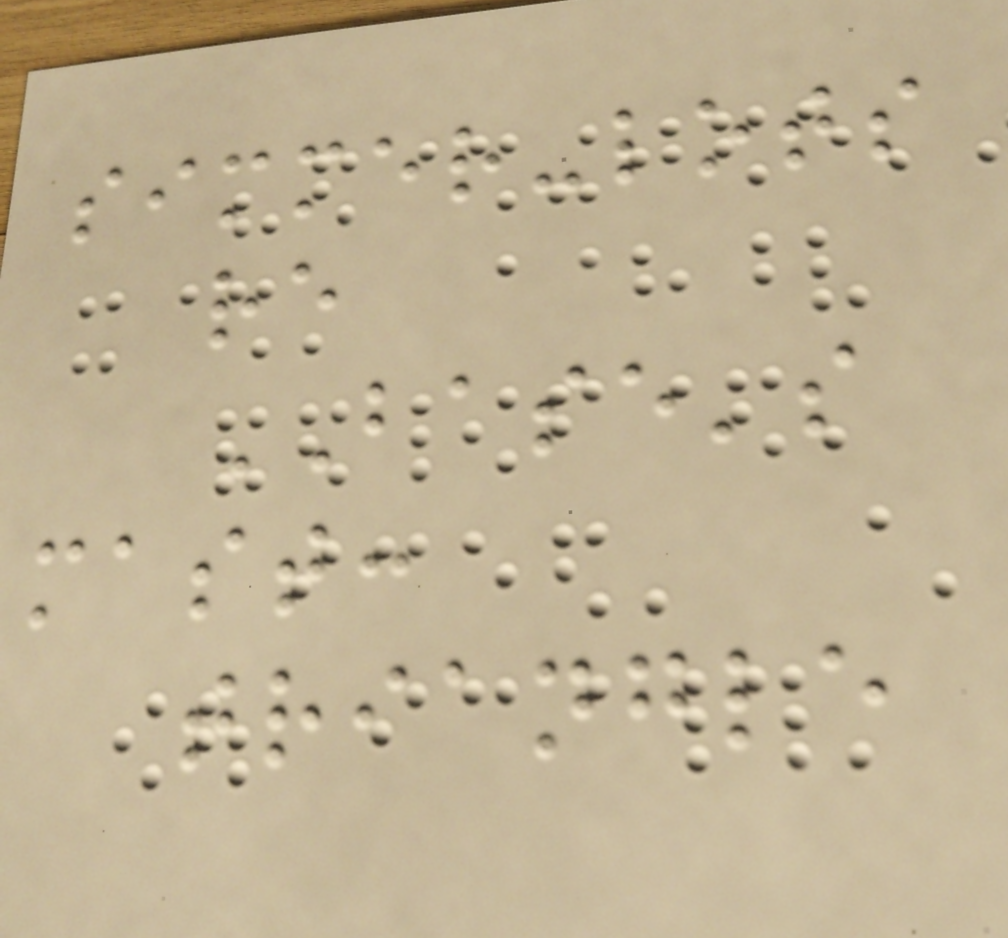simmer-lots
re
BASE's
mast:
triangle
